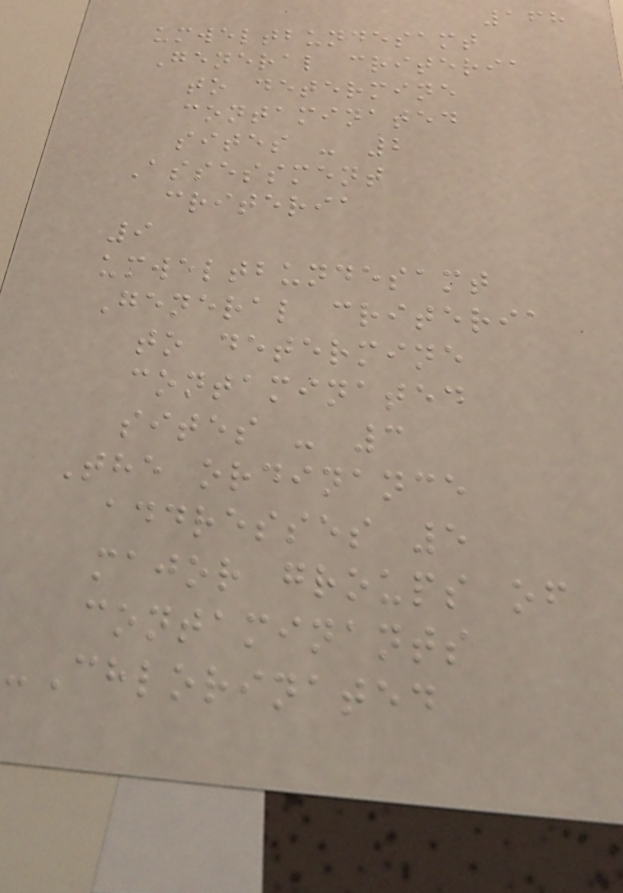168
umweltbundesamt
General criteria
to determine
contaminated
sites - 2
Assessment
criteria
9
umweltbundesamt
General criteria
to determine
contaminated
sites - 3
The ordinance
addresses 5
major groups of
contaminants
-Chlorinated
